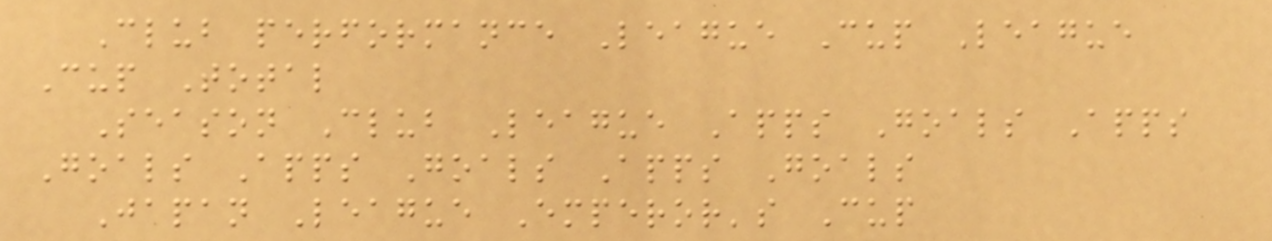Club performance League Cup League
Cup Total
Season Club League Apps Goals Apps
Goals Apps Goals Apps Goals
Japan League Emperor's Cup
